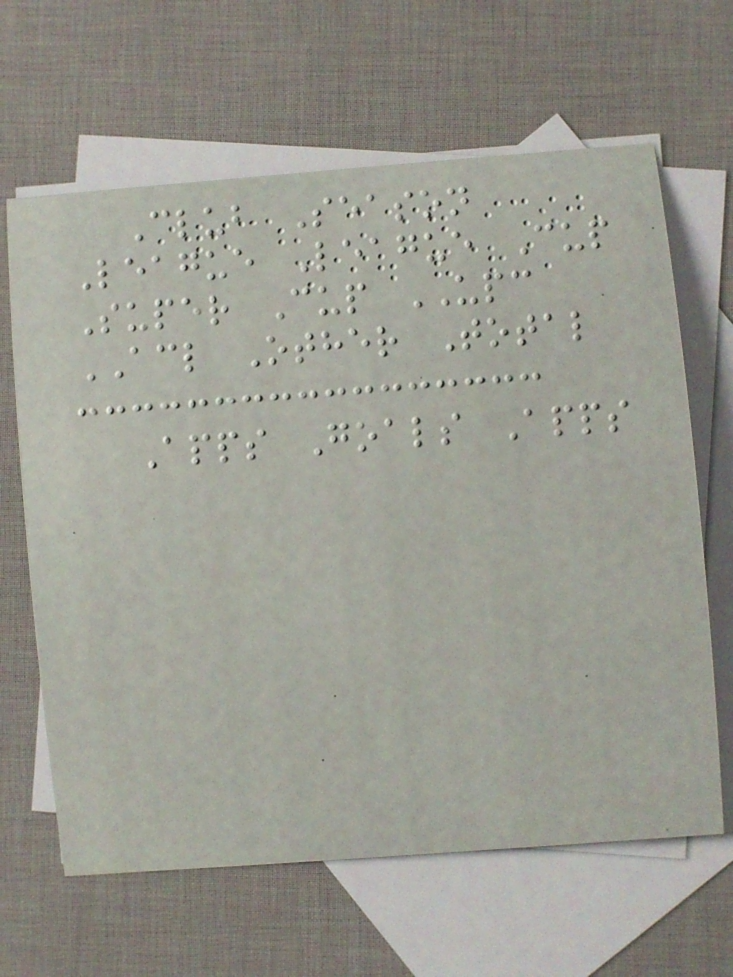Club Season
League League Cup
Super Cup UPC
ACL Other Total
Apps Goals Apps
